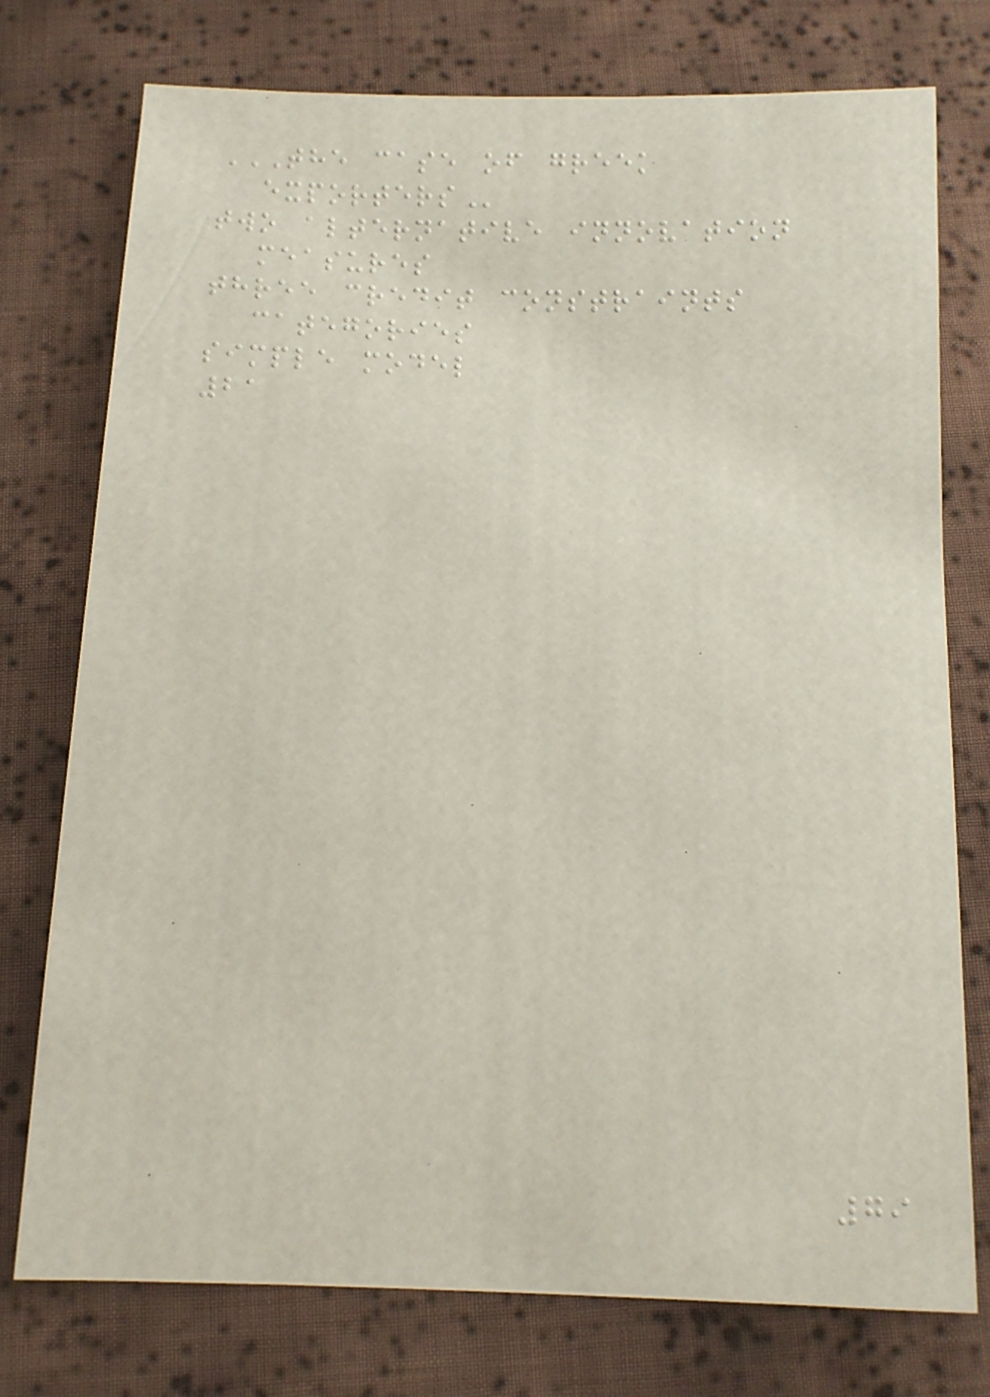THE CASE OF GREEK
EXPORTERS
two alternative innovation
measures
three credit constraints
categories
simple model
21
79
